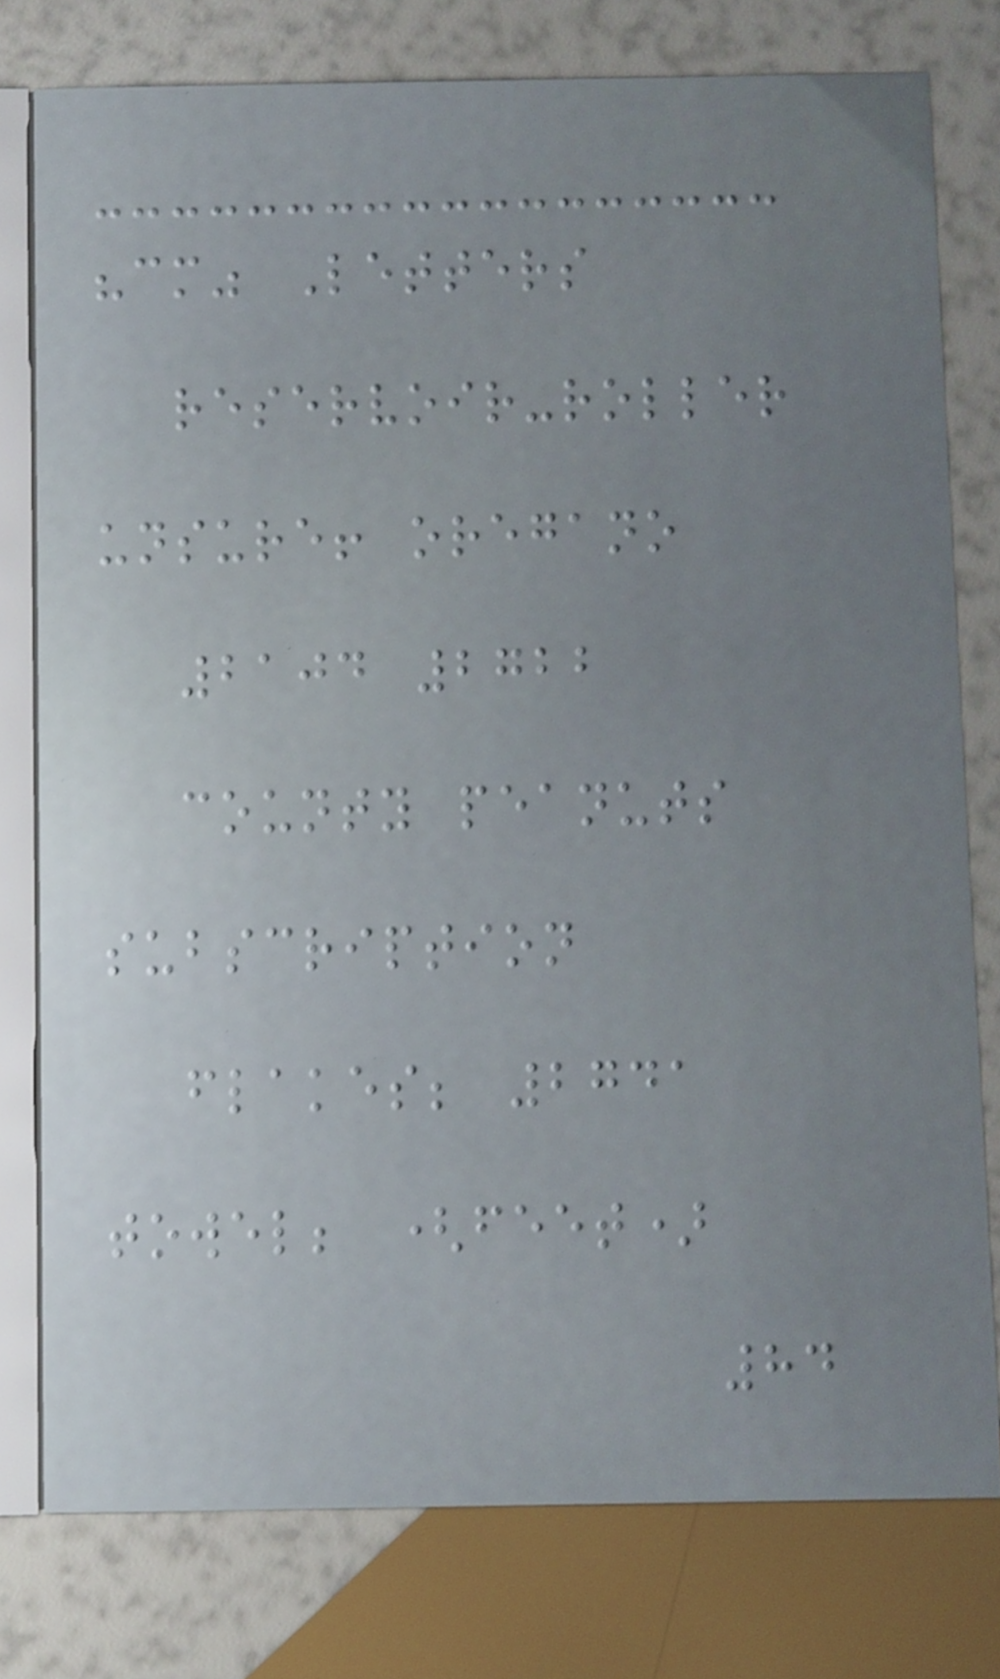"cm" Letters
reservoir-roller
unsure! oregano
2104 2722
county peanuts
subscription
flakes; 2741
towel; (feet)
84
